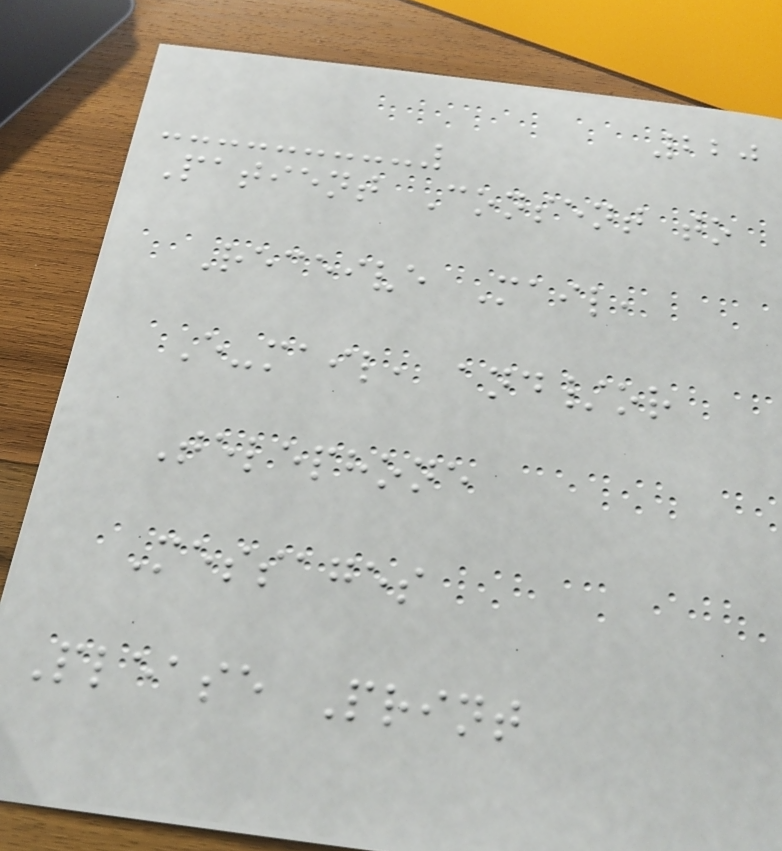220
Patient Consent to
Receive Mail,
E-mail, and/or
Telephone
Messages
Please Print
